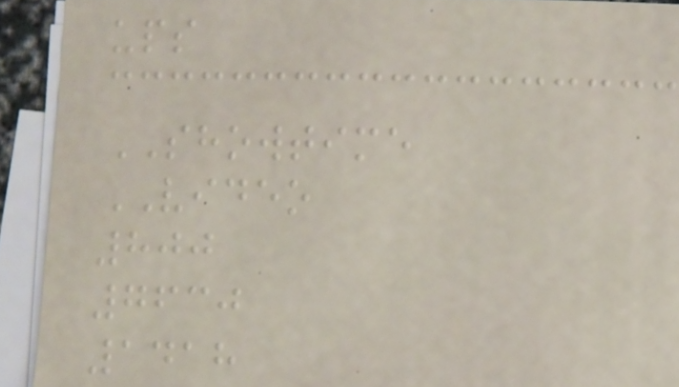ups
SHOWTIME
VIDEO
800
7630
1418
